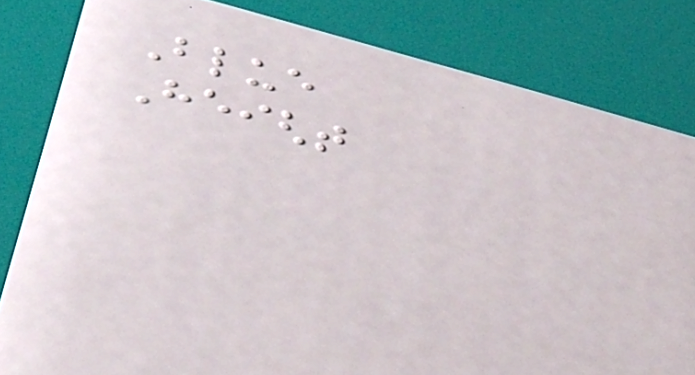Blue
Height
